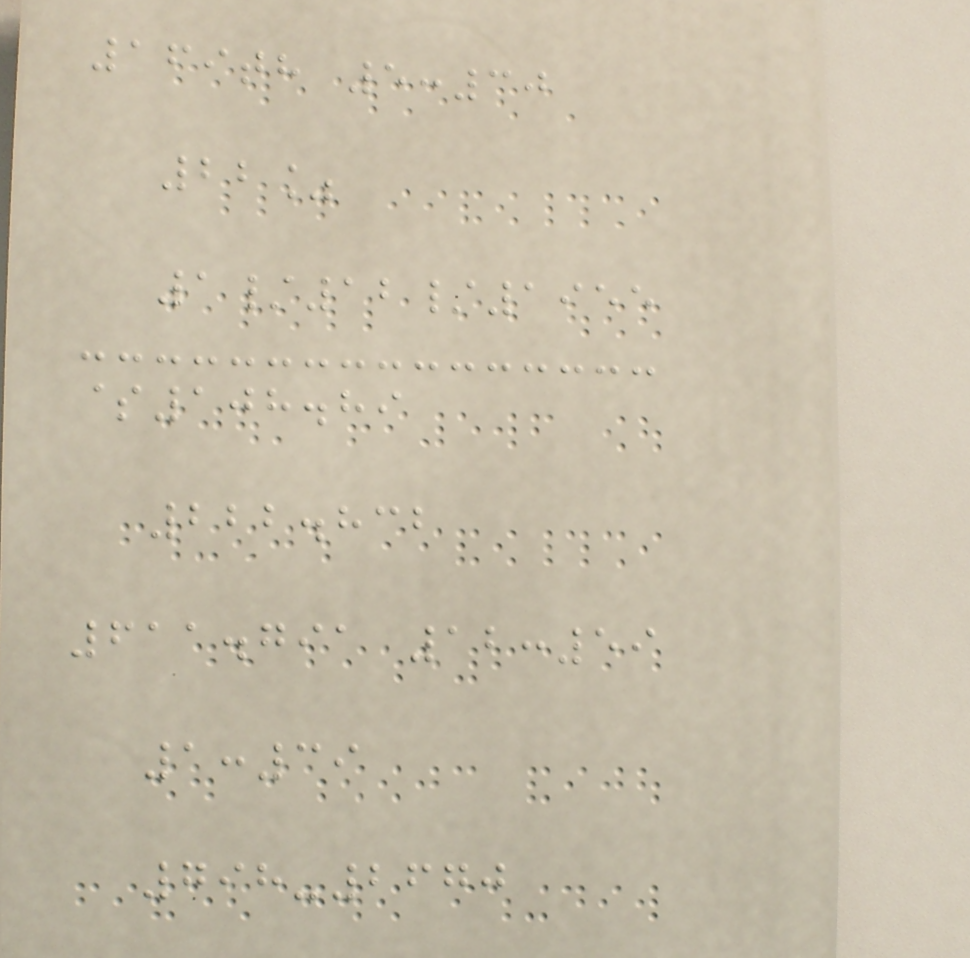169th 5:30
22%
1/12/1955
$108.89
222.832
611.791 12:59
1:39
798-2670
